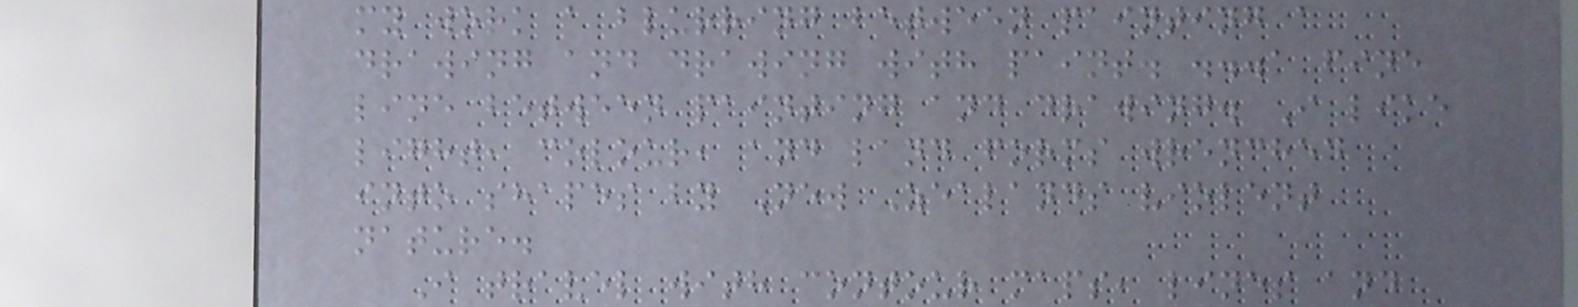my work a blurring between painting a
drawing and drawing with paint. ...a fine
line between painting and drawing. I like
light, colour, and land forms wrenched
into shapes by New Zealands violent
nature.
I travel with contour maps, lines and
